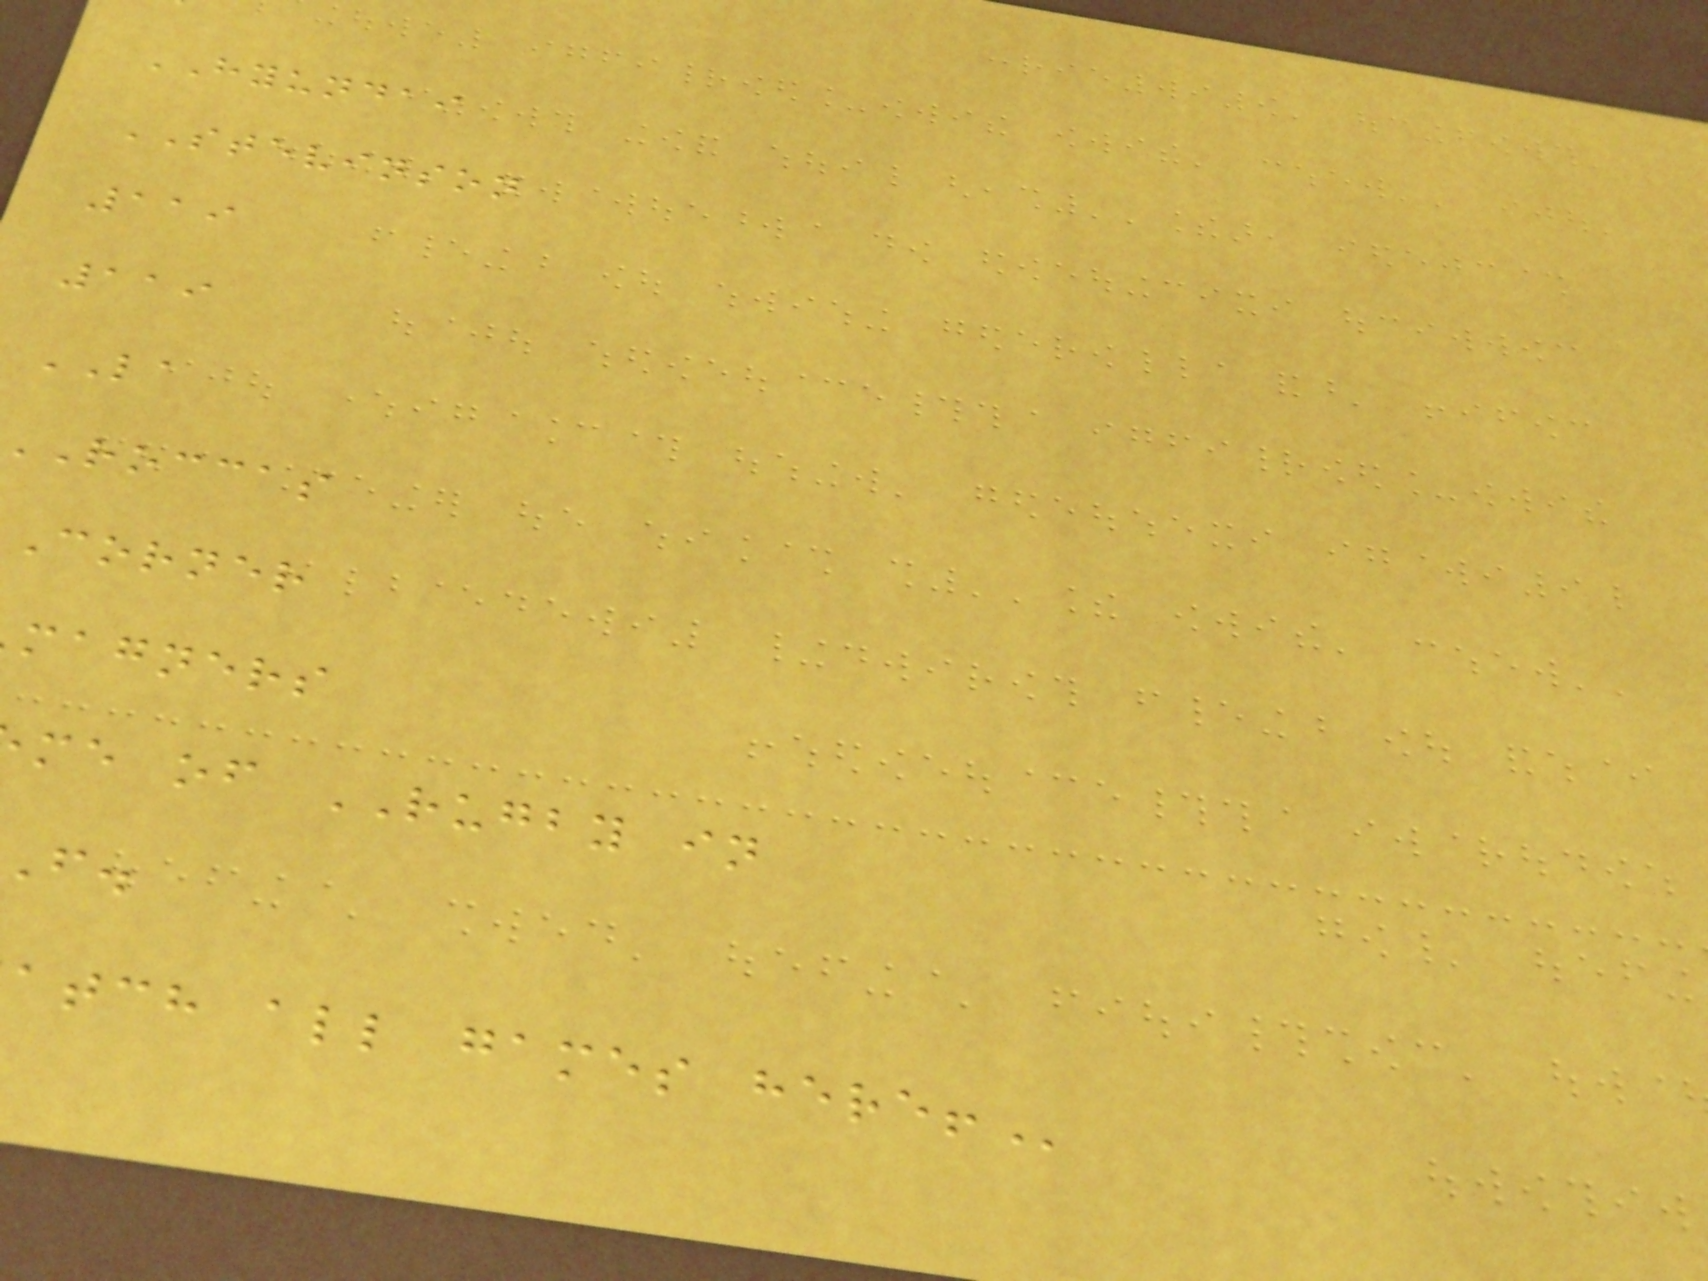HYUNDAI
STEVINSON
119
119
LA
roccas
corner
magners
me of RUGBY in
atch all games
